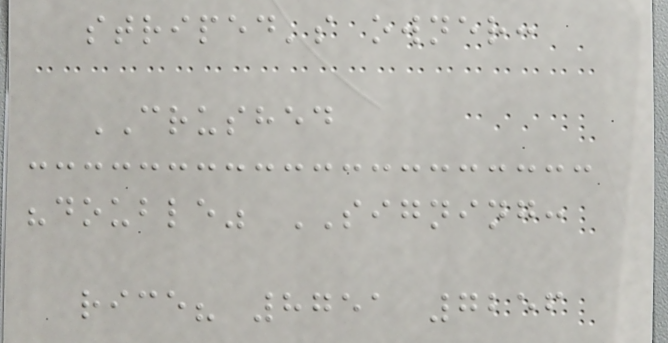striped's owner:
CRUSHED
"double" SIGNING:
rice? 8751 7256
